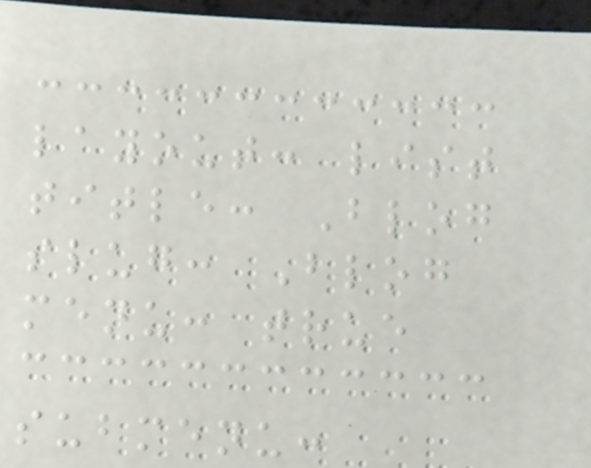layout: list
title: Blog
slug: Blog
menu: true
submenu:
